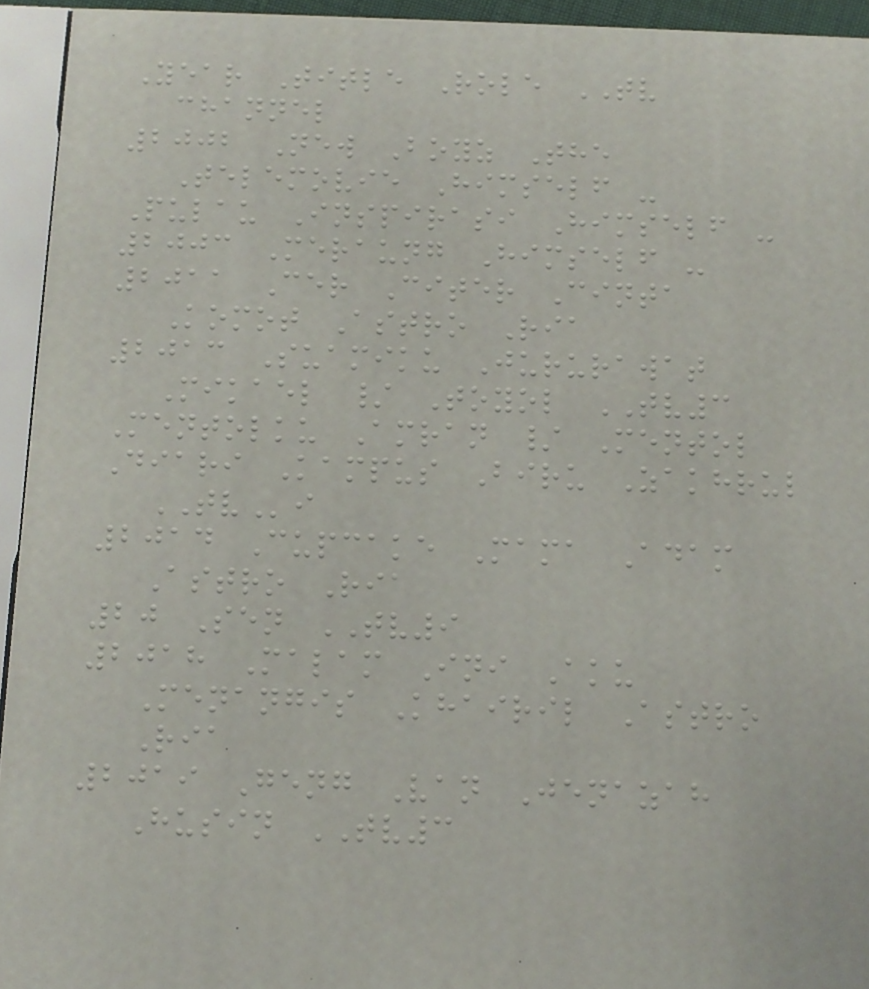Year Title Role TV
channel
2002 New Boyz The
Telemovie Himself -
Pulau Inspirasi Himself -
2003 Meraung Himself -
2011 Cer Citer Cinta
Komot Astro Ria
2013 Suamiku Jururawat
Mikael / Toyol TV3
Mentolku Amran / Mentol
Diari Kampus Biru Zakhrul
TVi
2014 Cupcake Mama Adam
Astro Ria
20 Sen TV9
2018 Malam Ini Aku
Menangis Khairil Astro
Ria
2019 Geng Van Jenazah
Husin TV3
